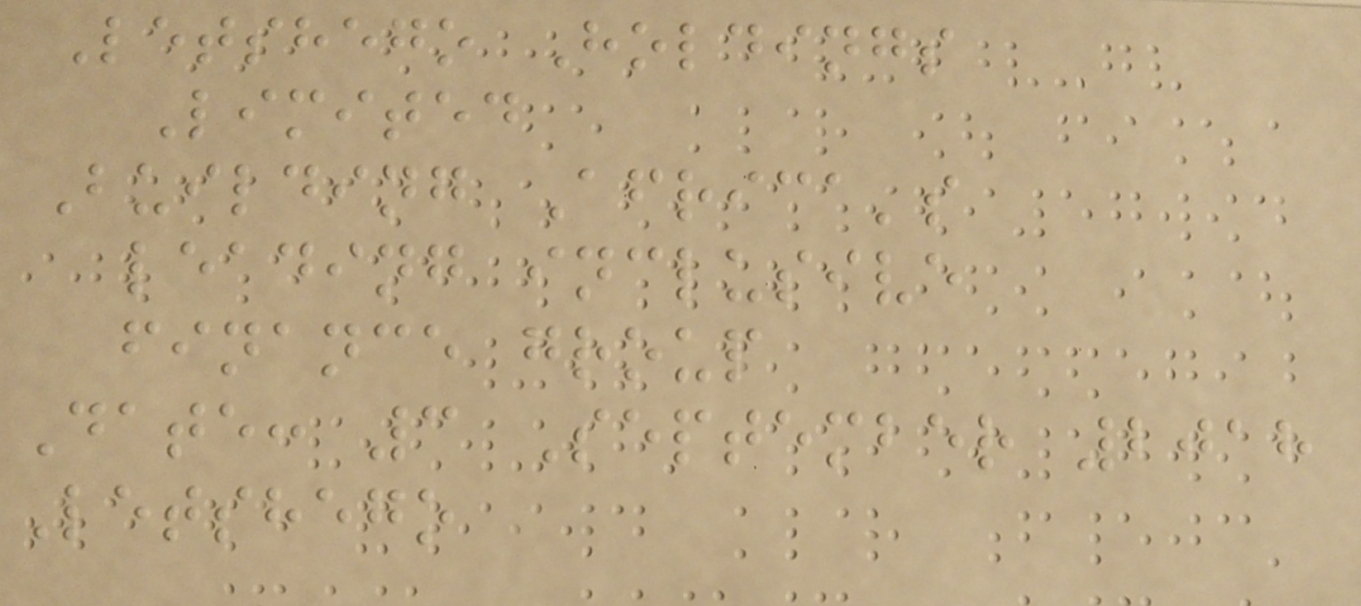Letshego Holdings
Limited
Building Africa's
leading inclusive
finance group
Date: 3 September 2018
Letshego
